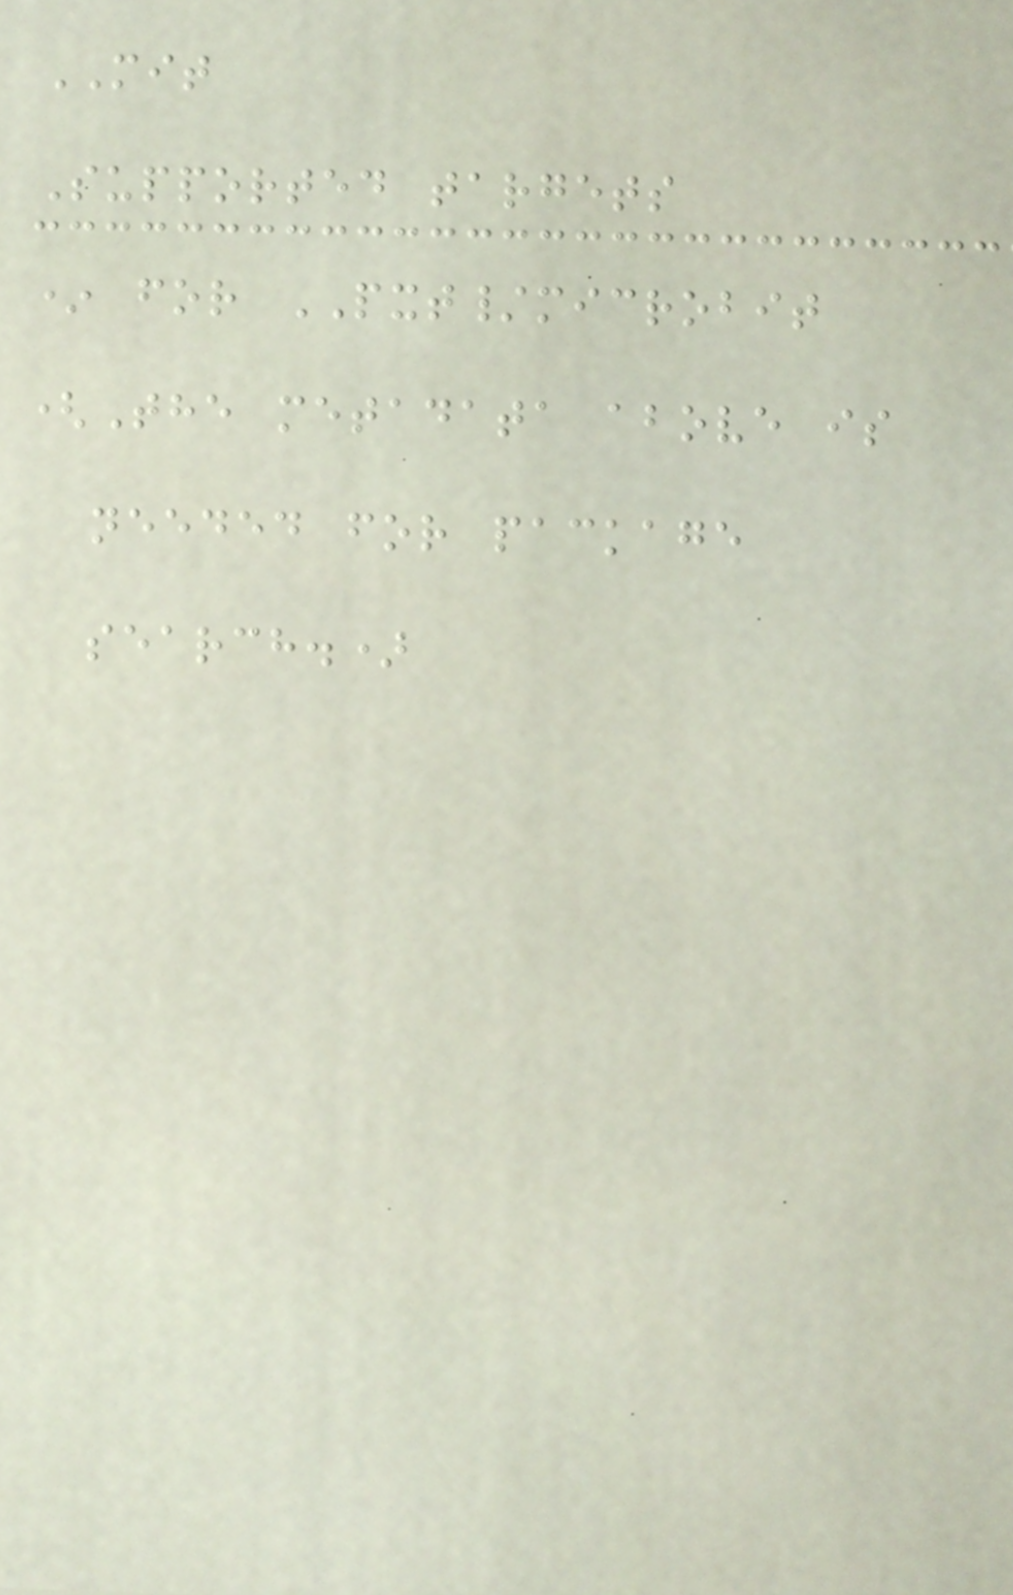MIT
Supported targets
* for PXT/microbit
(The metadata above is
needed for package
search.)
